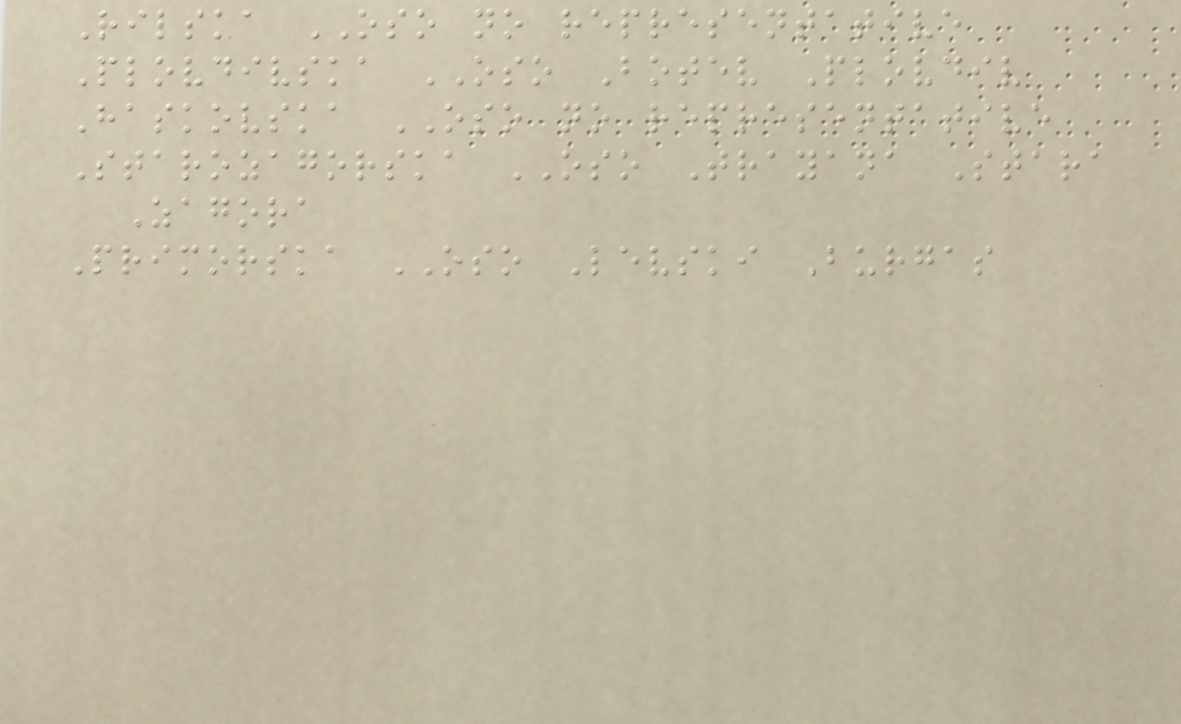Rilska OSO no representative
Plovdivska OSO Botev Plovdiv
Haskovska OSO no representative
Starozagorska OSO Trayana Stara
Zagora
Primorska OSO Levski Burgas
